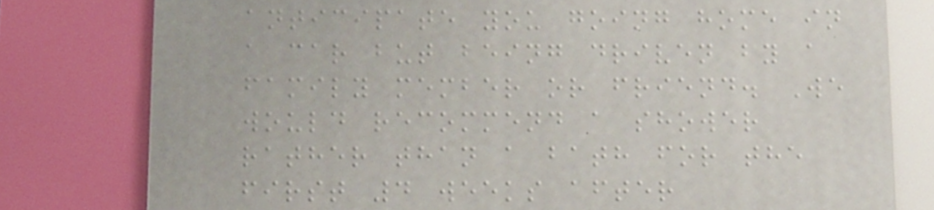anticipate you going home in
a car but being driven by a
family member or friend. We
would recommend a shower
rather than a bath for the
first 4 weeks after
